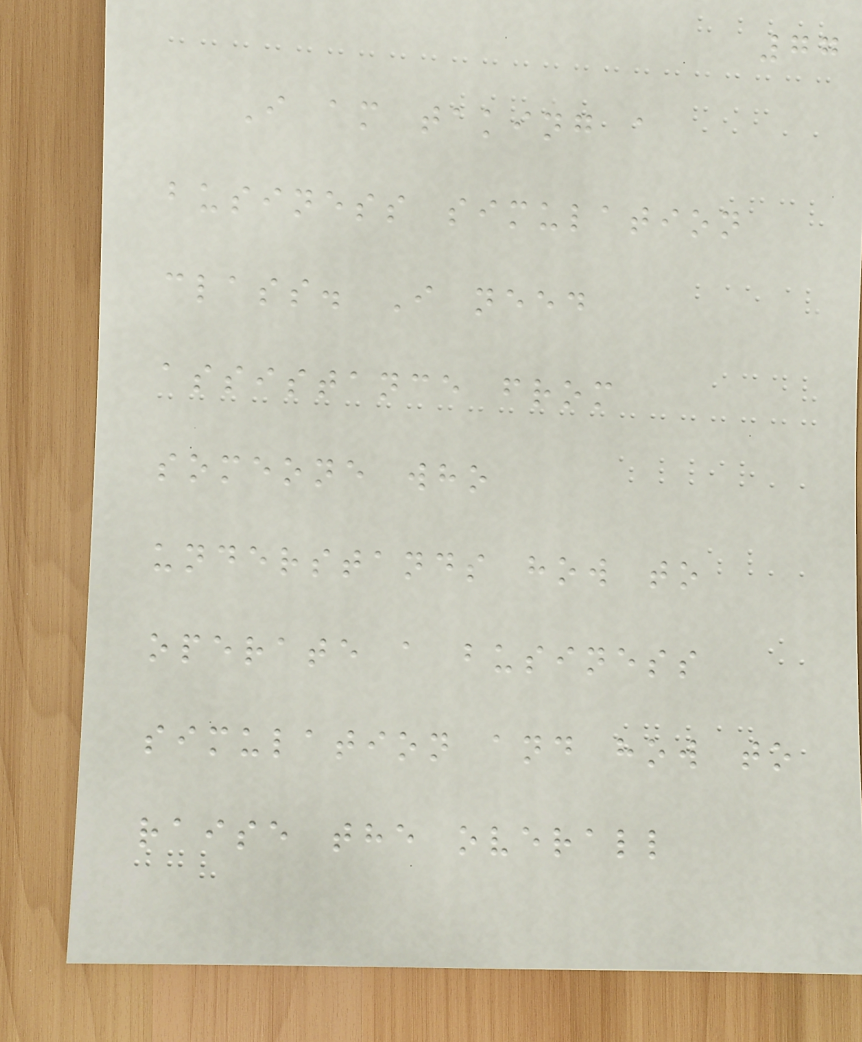77
I am taking a
business simulation
class. I need
assistance from
someone who
understands how to
operate a business
simulation and how to
raise the overall
